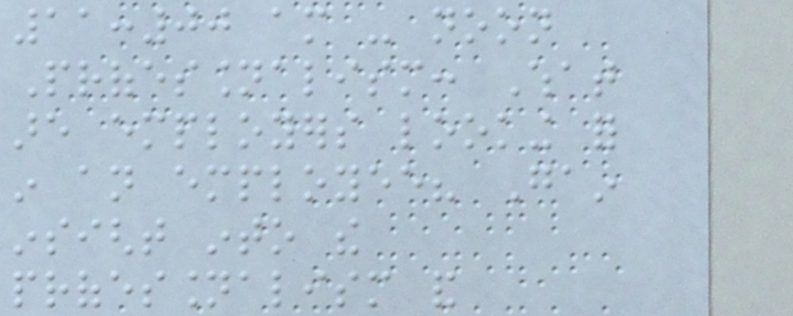11:00 am - noon
Professionalism: What
are employers looking for
in an employee? Gain
insight into the
professionalism and
